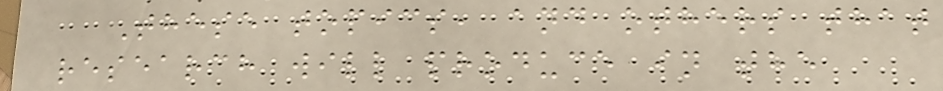These topics, and others that
research will produce in the
